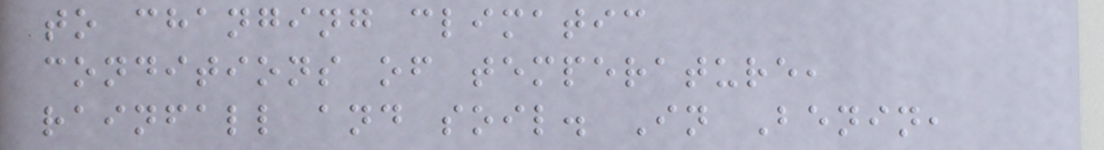to changing climatic
conditions of temperature,
rainfall and soil. In Benin,
